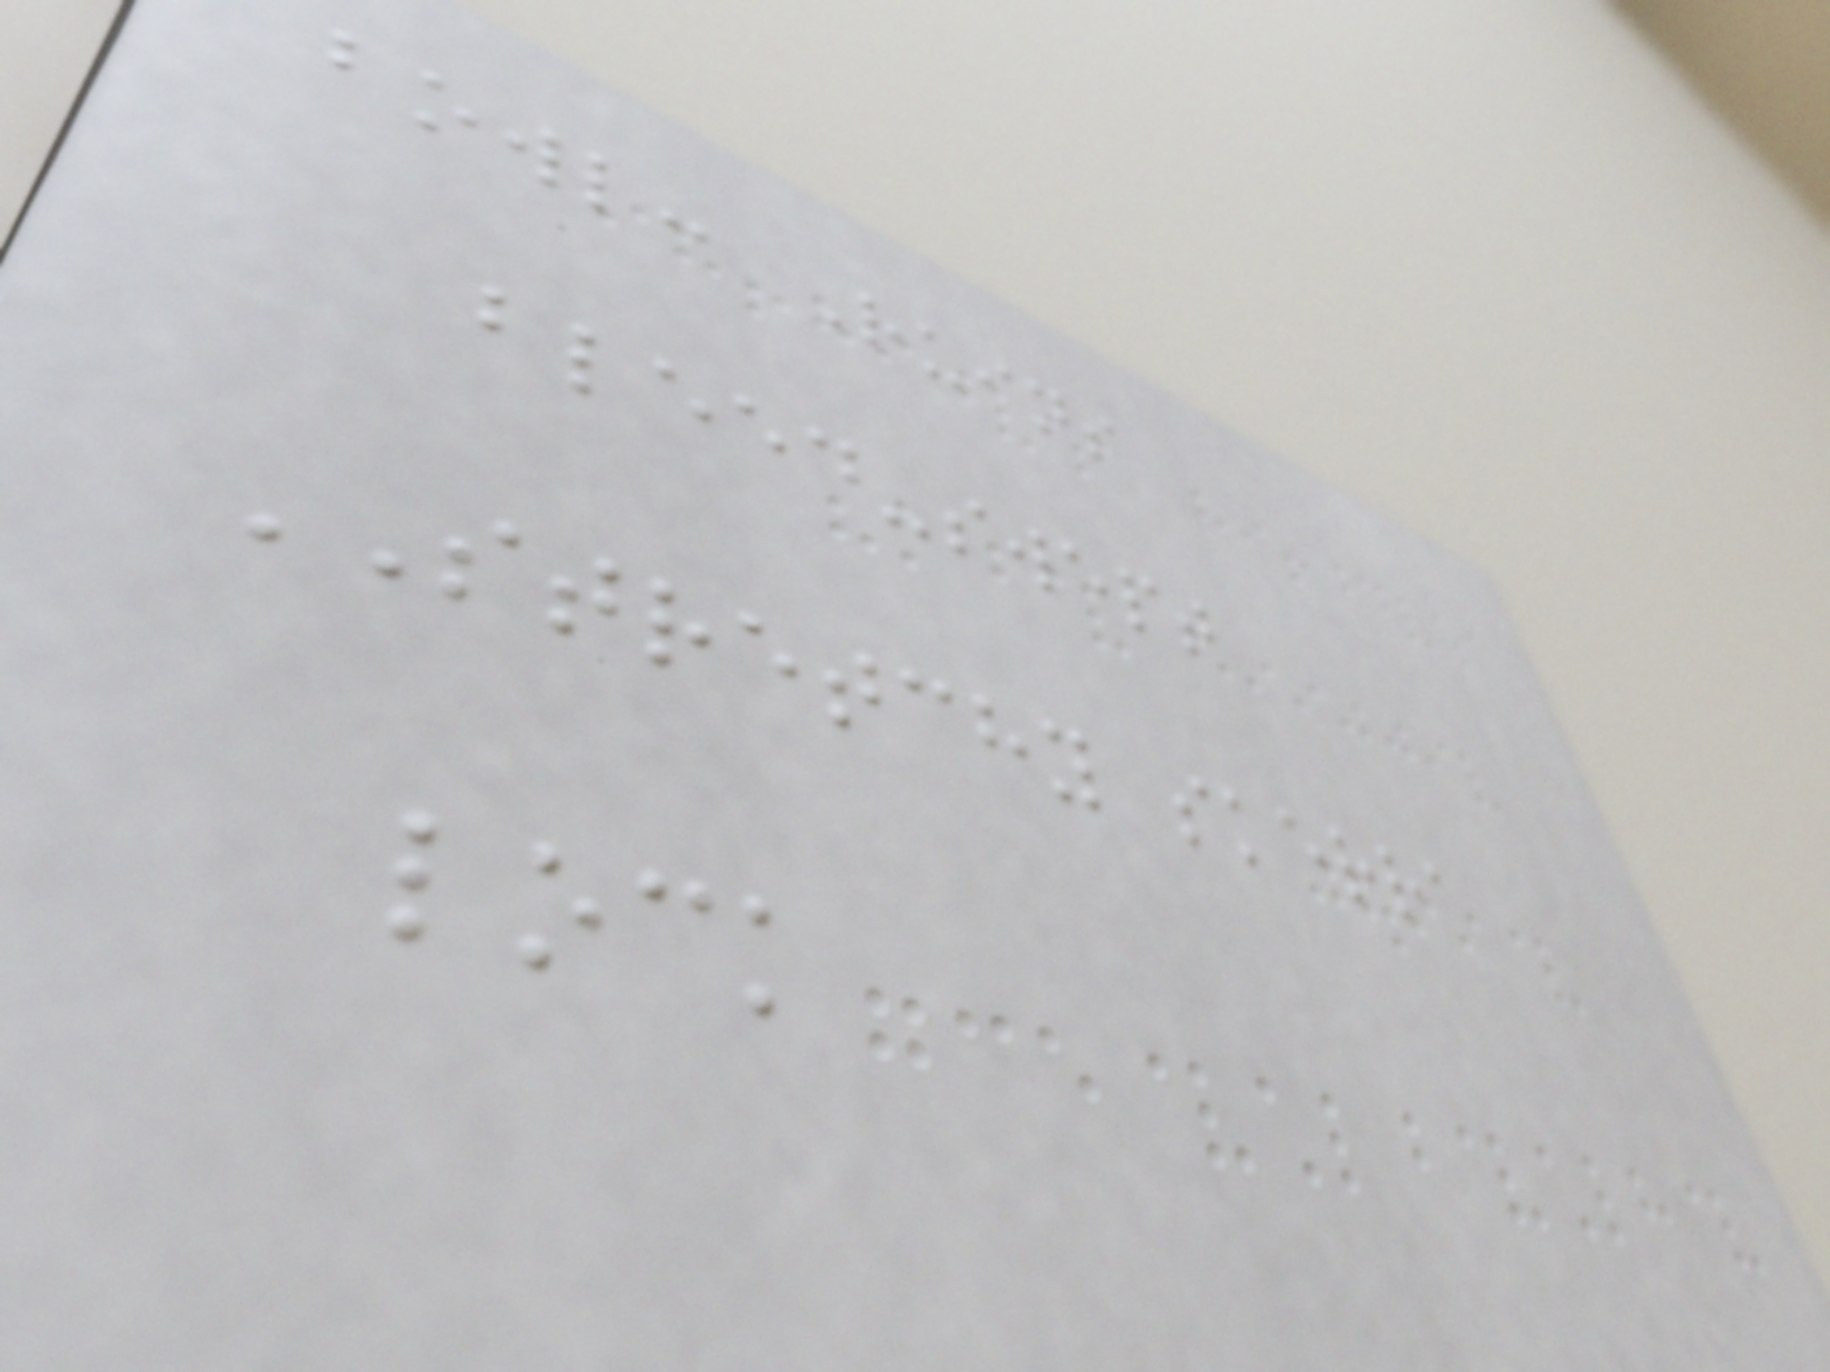bowl: Ruins
bleed-swept
STRETCHY skerra
lock
